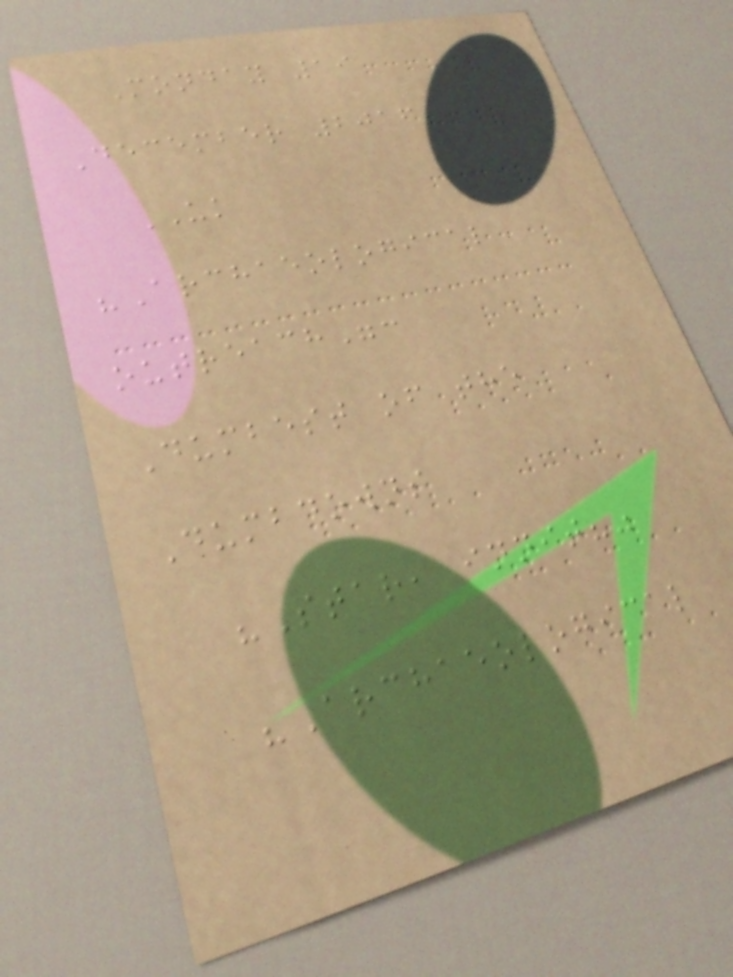Monday 19
December 2016
UK
"Archaeological
outreach":
Dumbest of the
Dumbdowns
"Star, innit?"
"Archaeological
